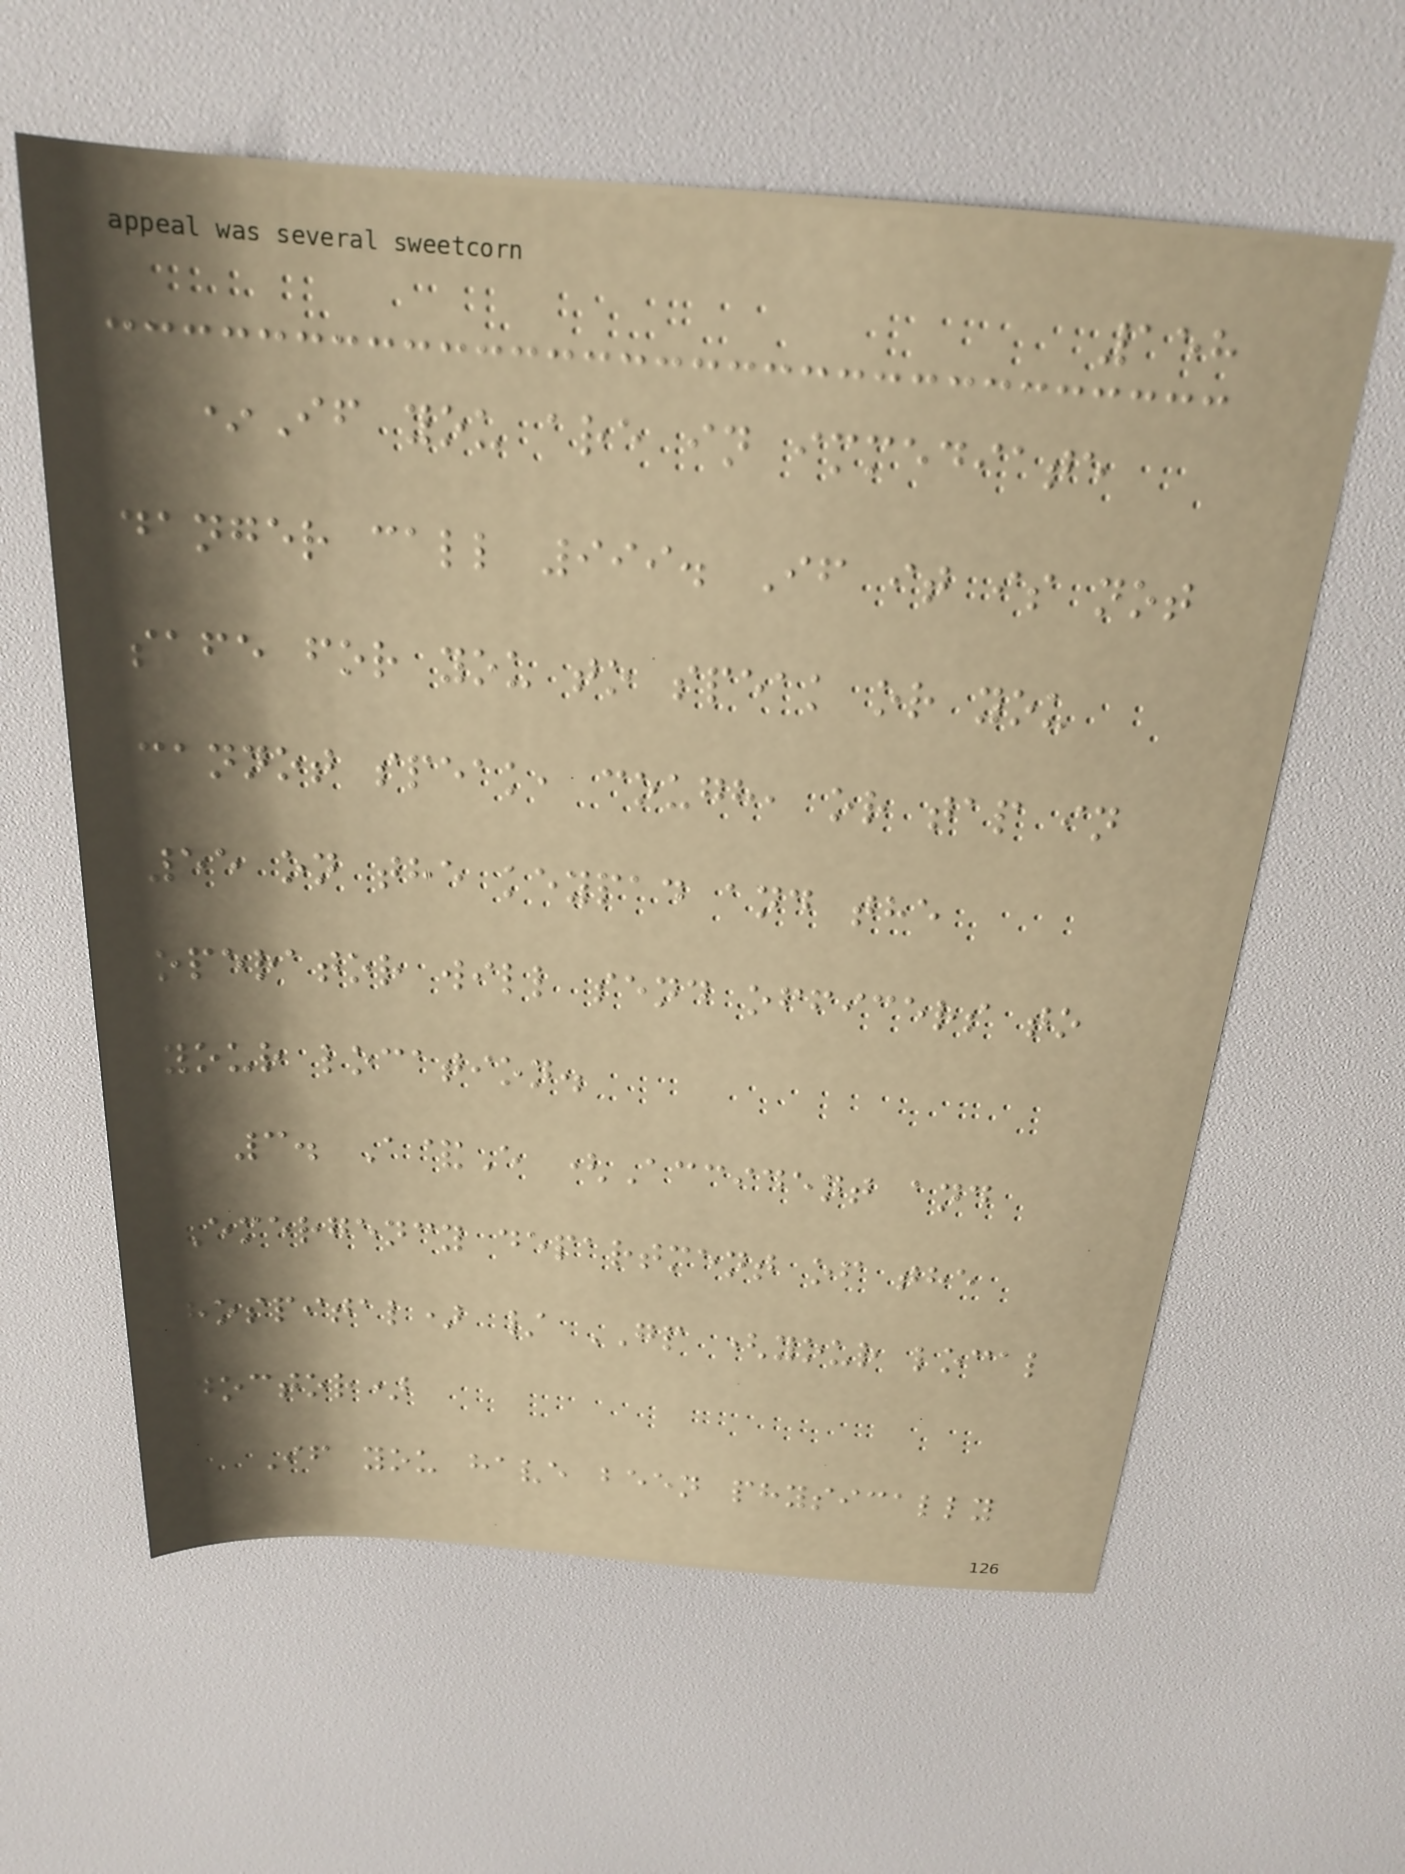158
*If you are in immediate
danger call 999. If it is not
safe for you to speak or you
cannot speak, cough, or tap in
55 on the keypad and the
operator will send officers to
your location.
3. A&E (Accident and
Emergency department of the
hospital) / GP (your local
doctor)
If you have been physically
